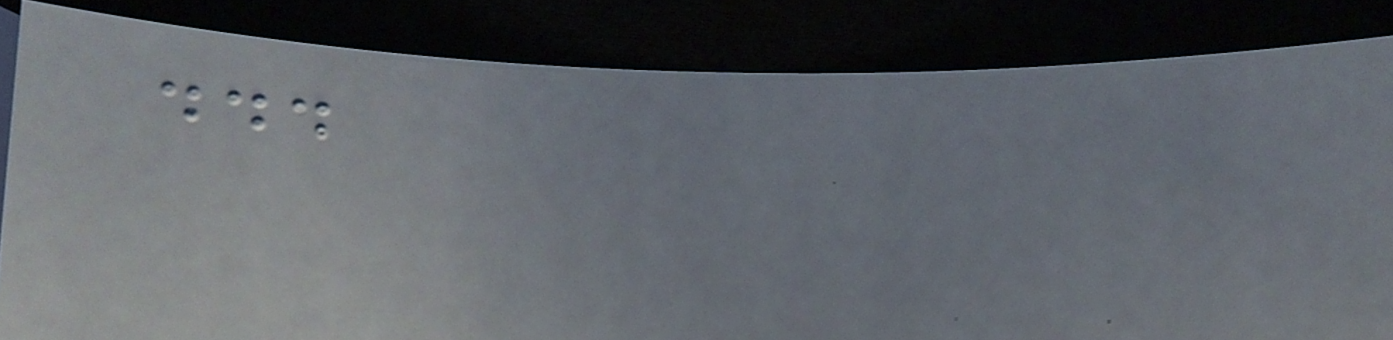...
